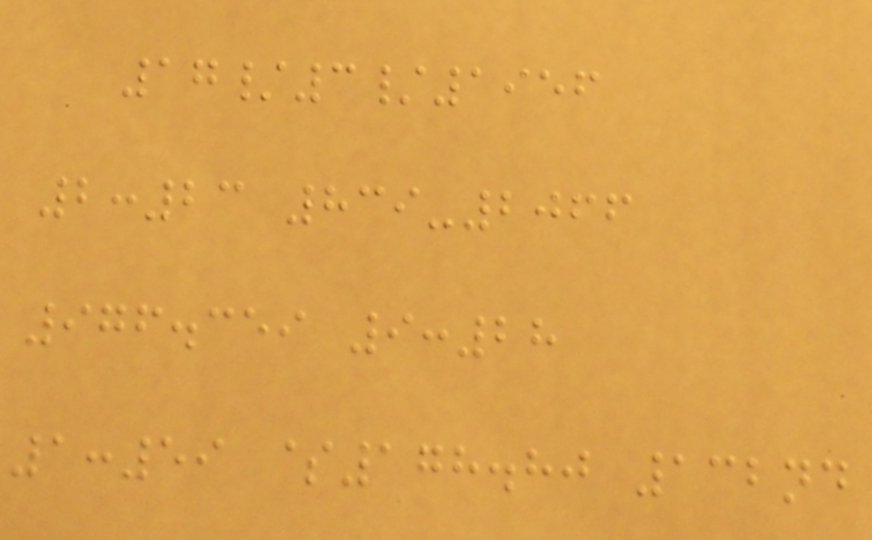17/3/1956
2:23 839-2066
976.359 9:28
1:59 $178.80 132nd
